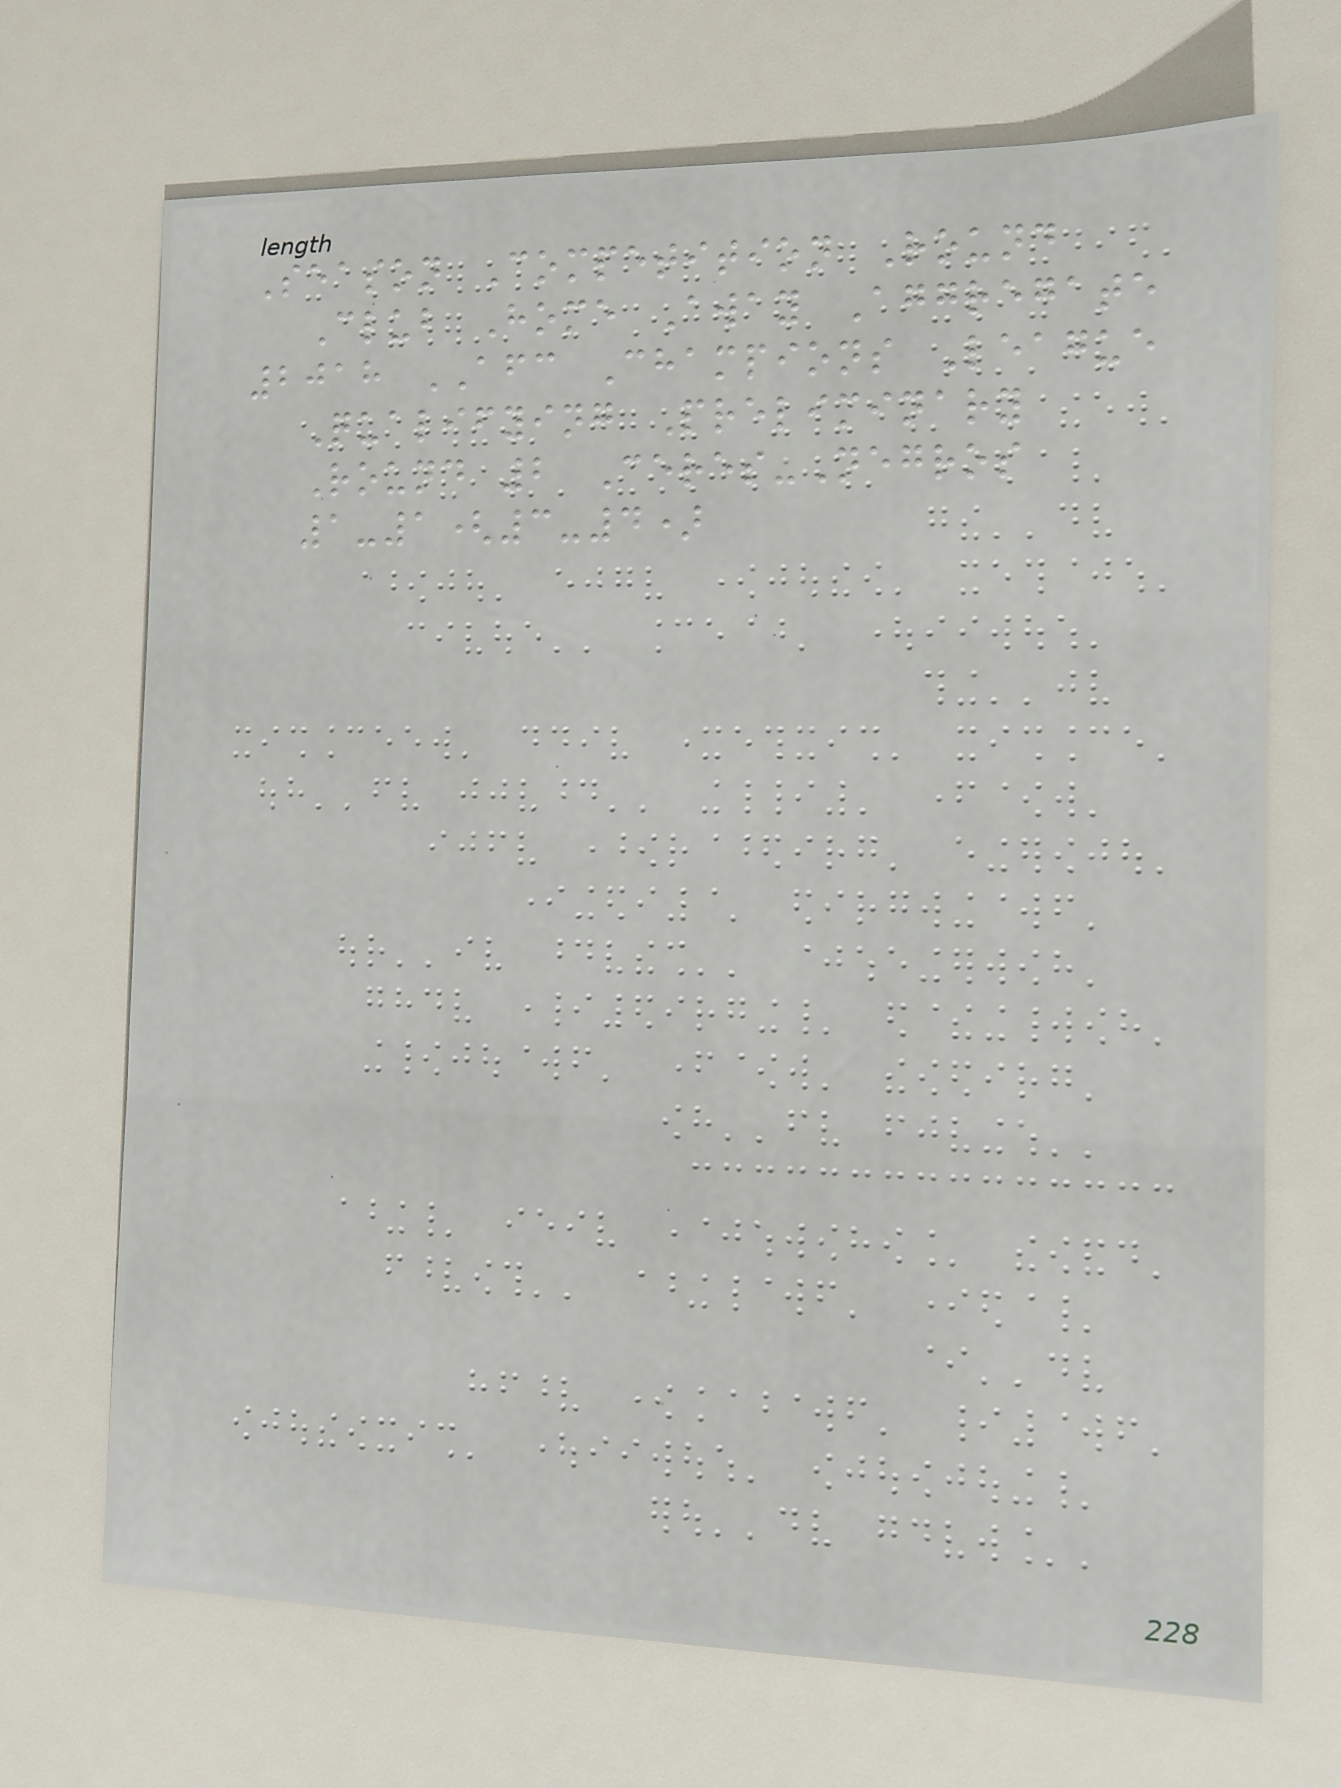Season Competition Round
Club Home Away Aggregate
2018 AFC Champions League
Qualifying Preliminary
Round 2 Ceres-Negros
1-1(3-4)
